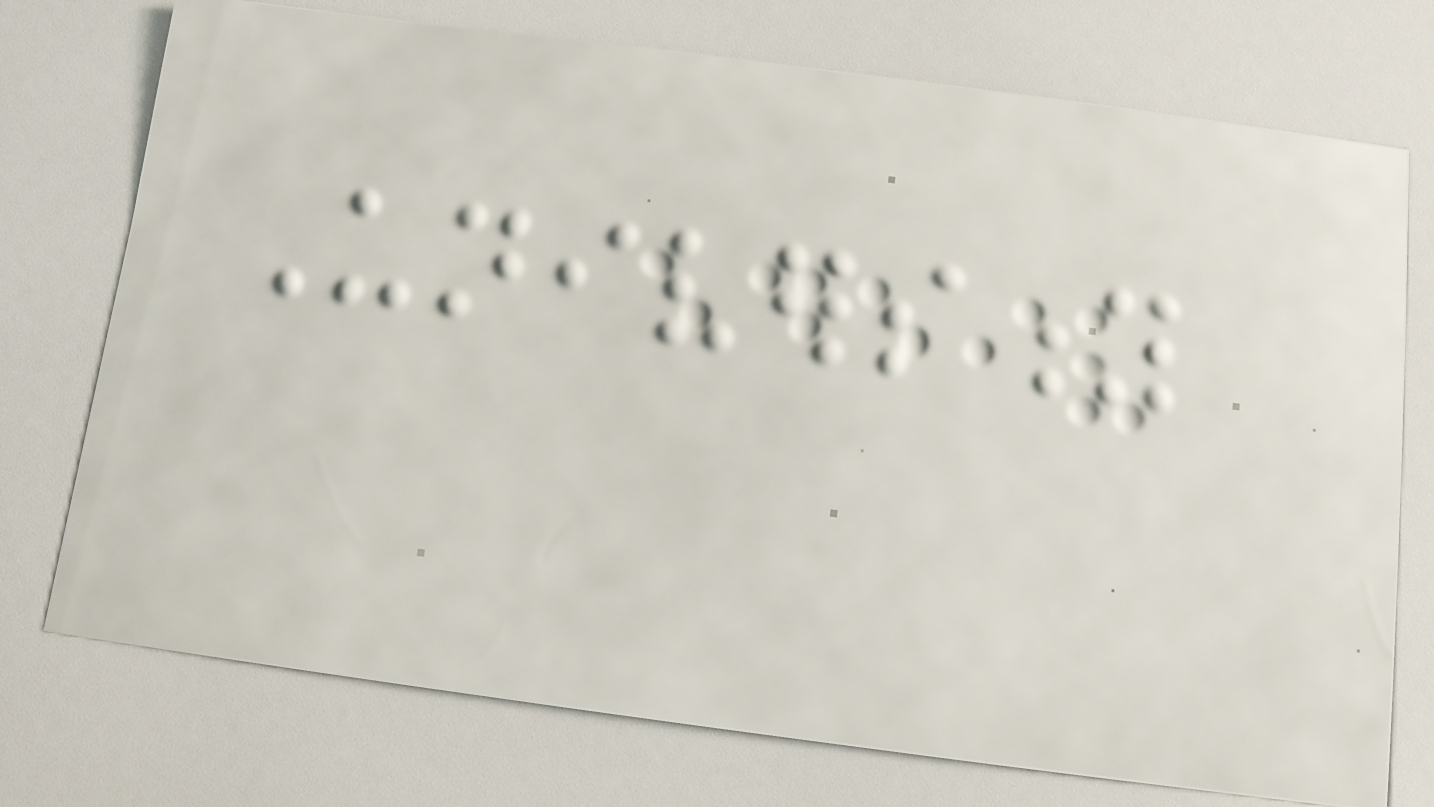University
